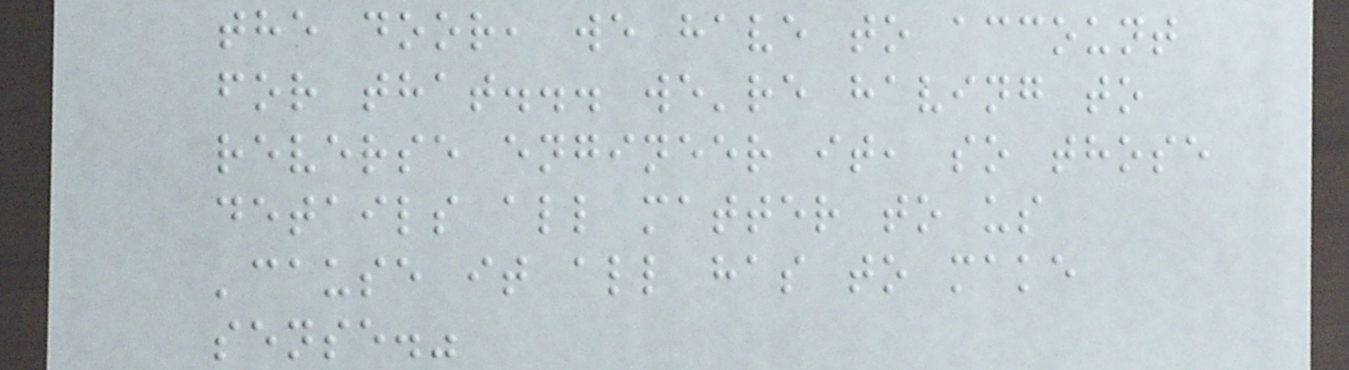the door, we have to account
for that... we're having to
reverse engineer it, so those
details all matter to us
'cause it all has to make
sense."
